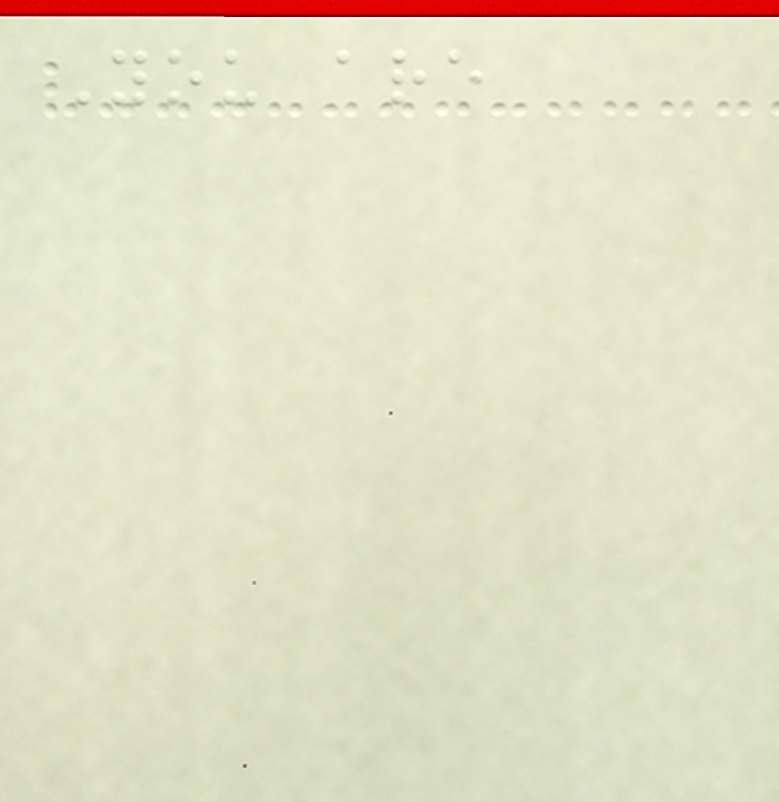You are
